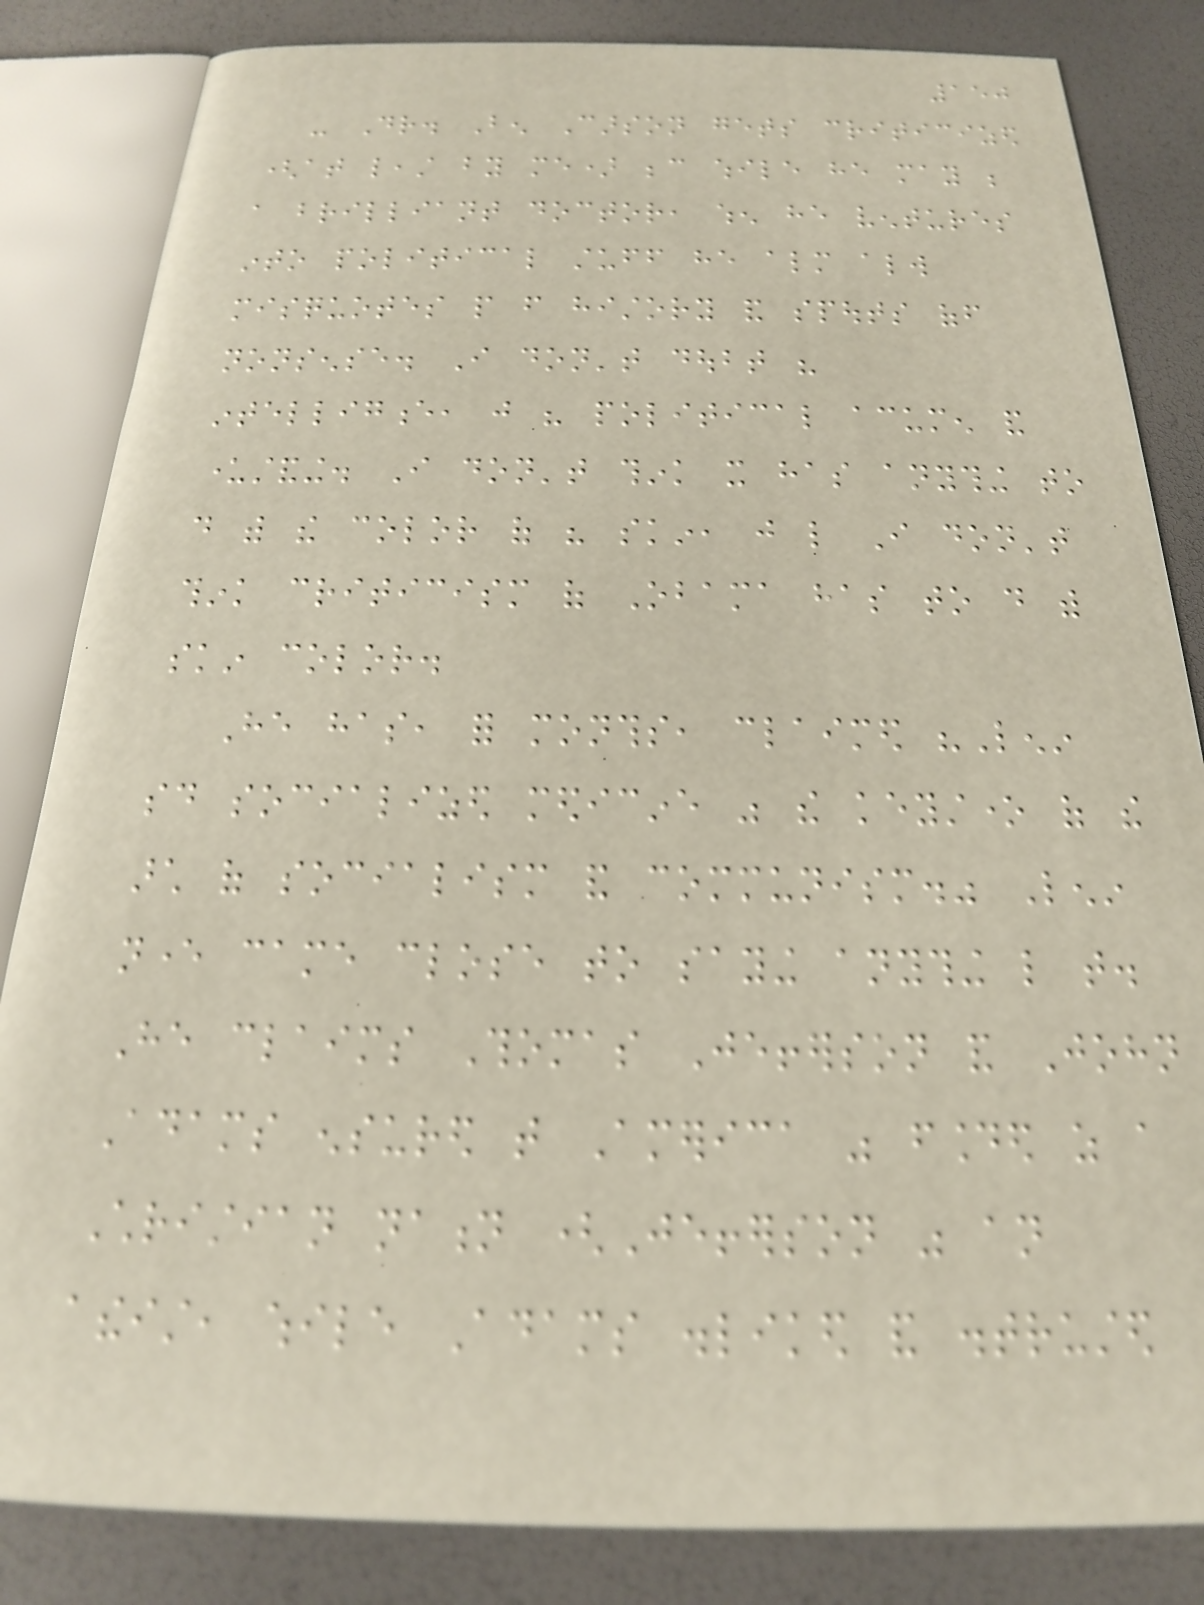150
- Dr. Ben Carson gets criticized
(at least by me) because while he may be
a brilliant doctor, when he ventures
into political stuff he almost always
misquotes people from history and spouts off
nonsense. I don't doubt his
intelligence, just his political acumen and
understanding. I don't think it has anything to
do with the color of his skin, just like I don't
think criticism of Obama has to do with
skin color.
He has, for months, claimed "Lenin
said socialized medicine was the keystone of the
arch of socialism and communism." Lenin
never came close to saying anything like that.
He claims Thomas Jefferson and John
Adams ensured that America was founded as a
Christian nation (Jefferson was an
atheist, while Adams disliked and distrusted
